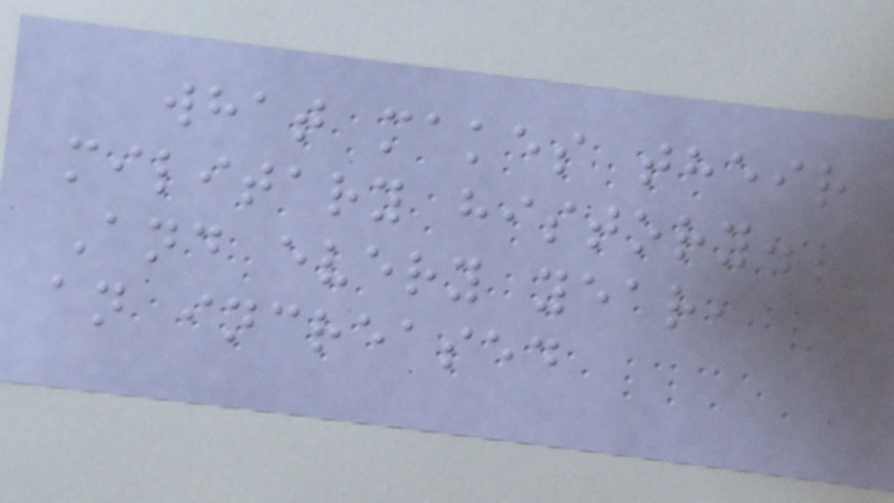what makes their
military history.
And every year,
an increased
